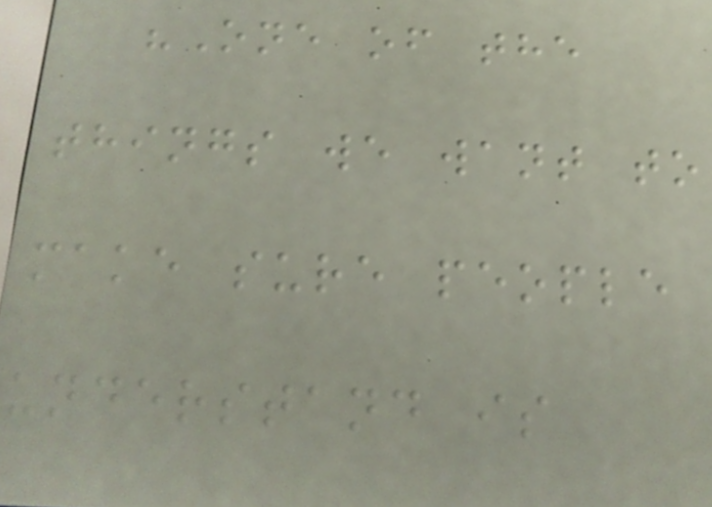"One of the
things we want to
make sure people
understand is
